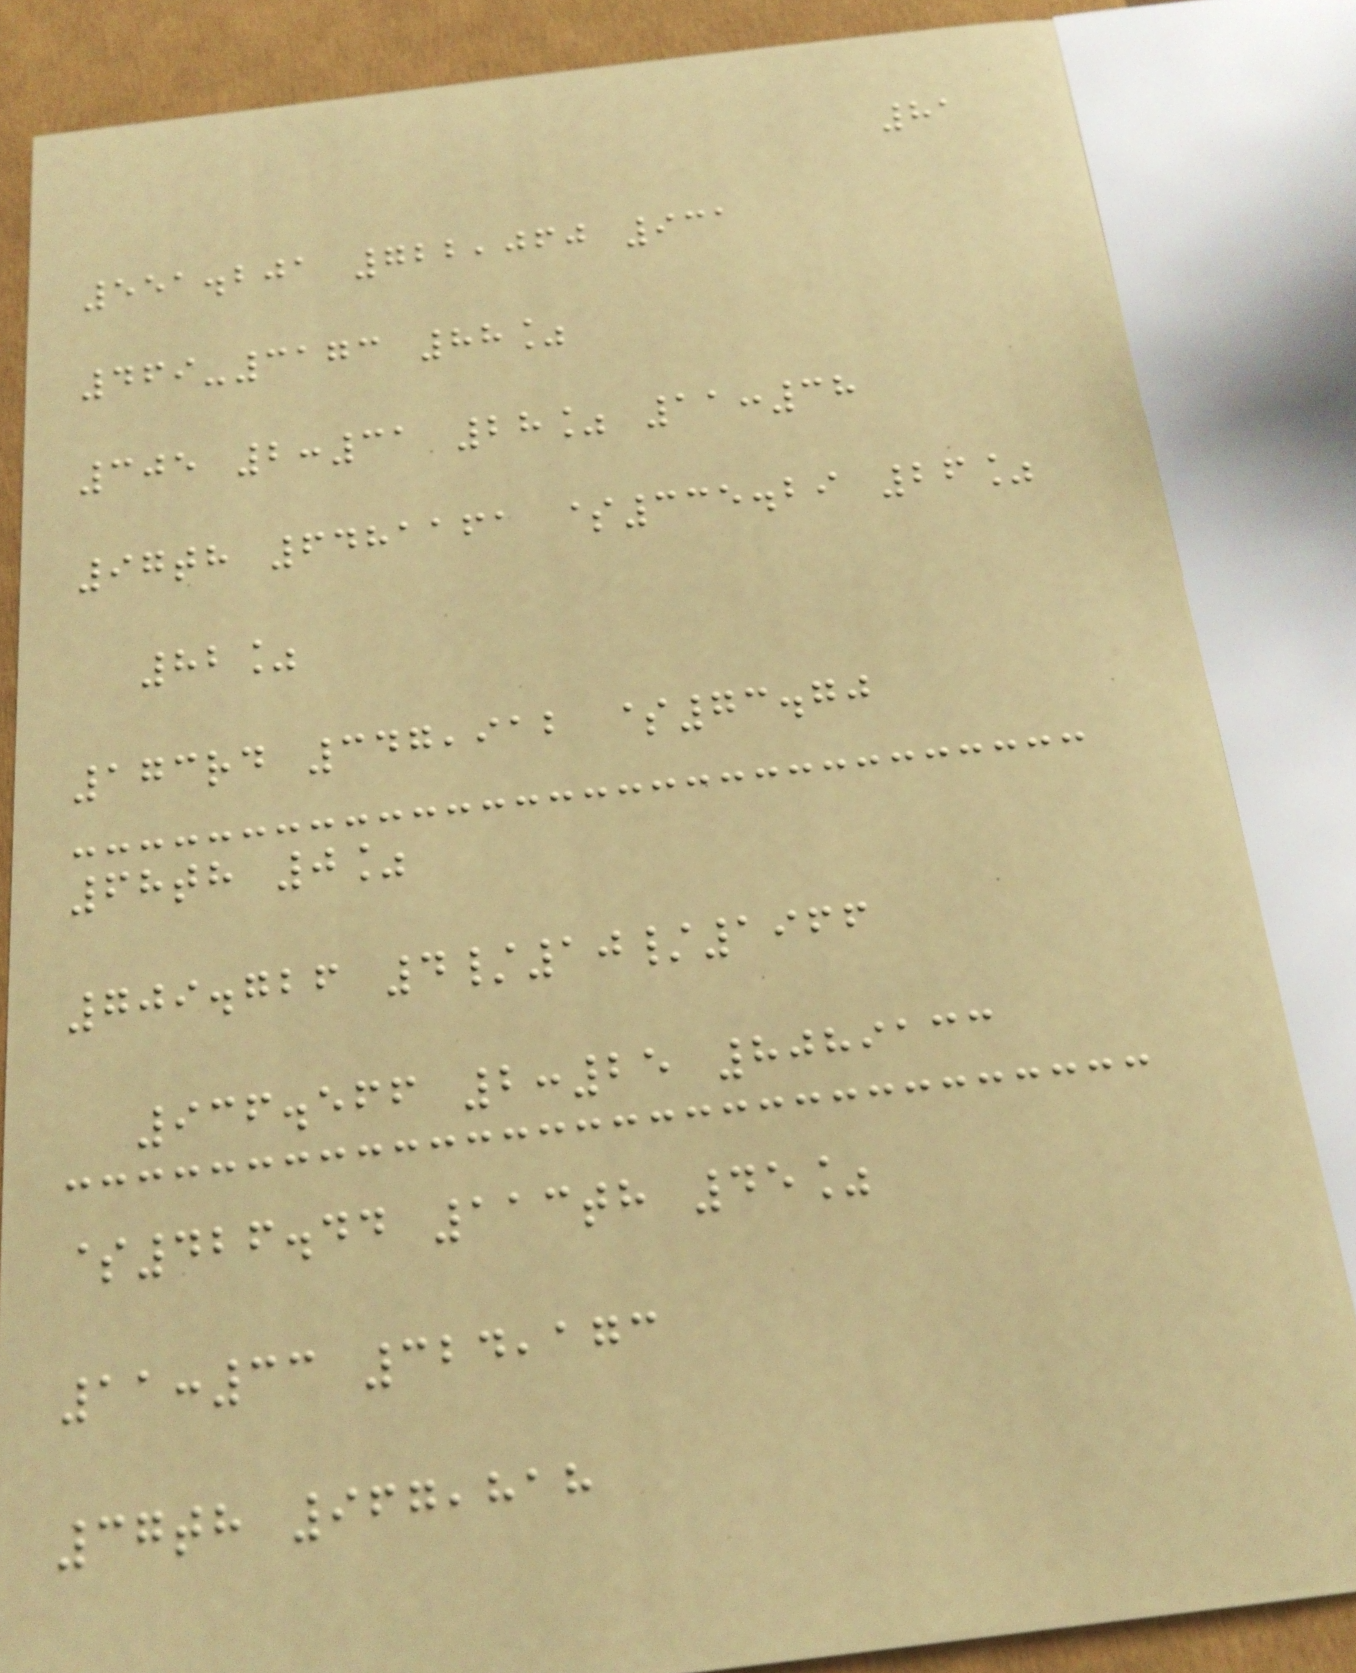81
551.201 722,060 931
469-3173 88%
305 2:31 28% 11:38
97th 6481161 $335.29 26%
82%
173rd 347,912 $73.70
68th 0%
709.726 4/10/1966
936.566 2:25 8089133
$426.44 113th 45%
11:33 324,173
37th 967,818
